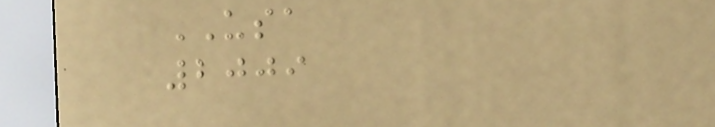USA
2009
